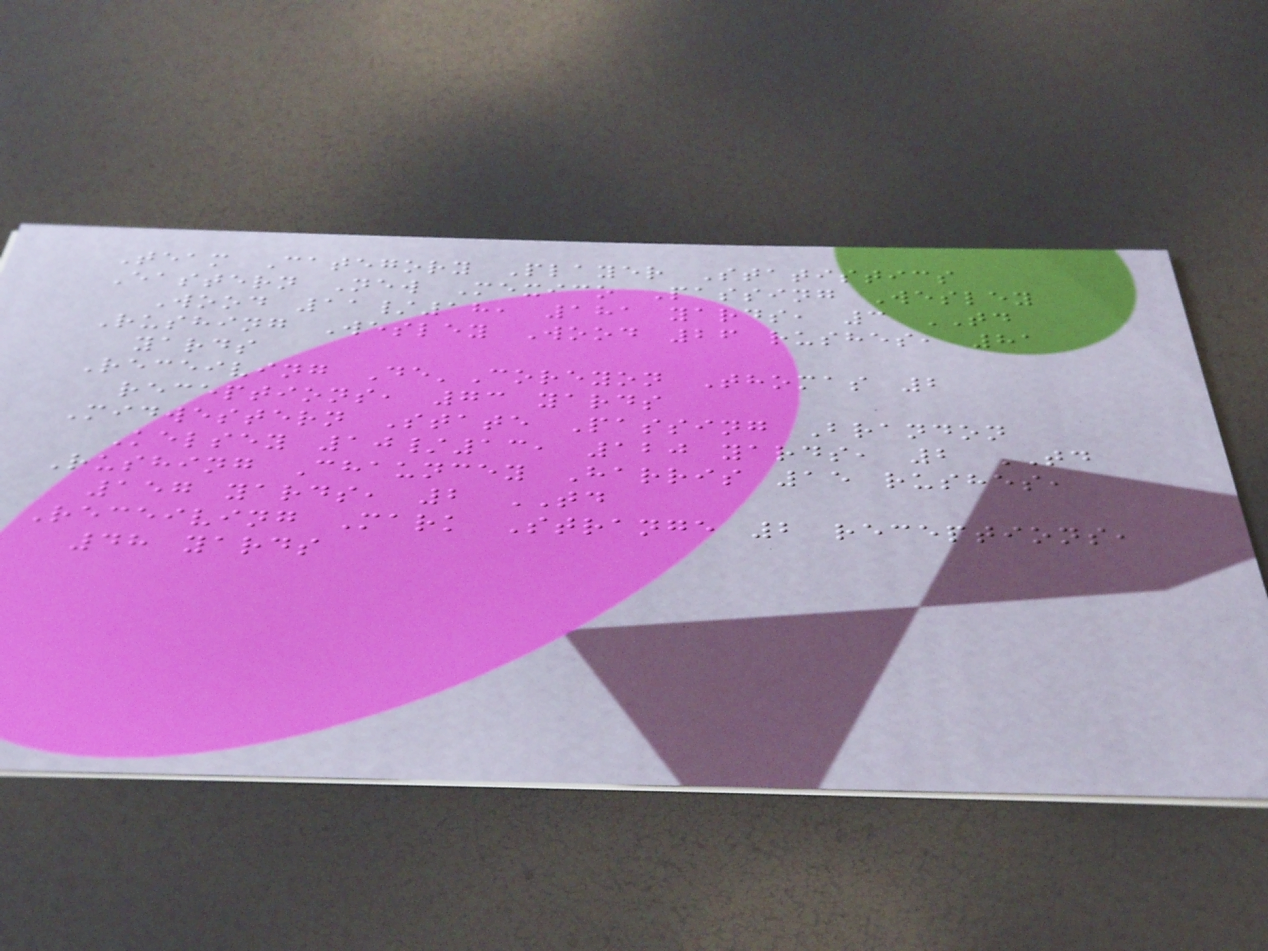Team Category Player Statistics
Eastern New Mexico Passing Wesley
Wood 11/18, 181 yards, 3 TD
Rushing Wesley Wood 26 rushes, 81
yards
Receiving De'Coreyon Thomas 2
receptions, 73 yards
Midwestern State Passing Brandon
Kelsey 10/13, 120 yards, 2 TD
Rushing Chauncey Harris 15 rushes,
157 yards, 2 TD
Receiving Mark Strange 2 receptions,
48 yards
